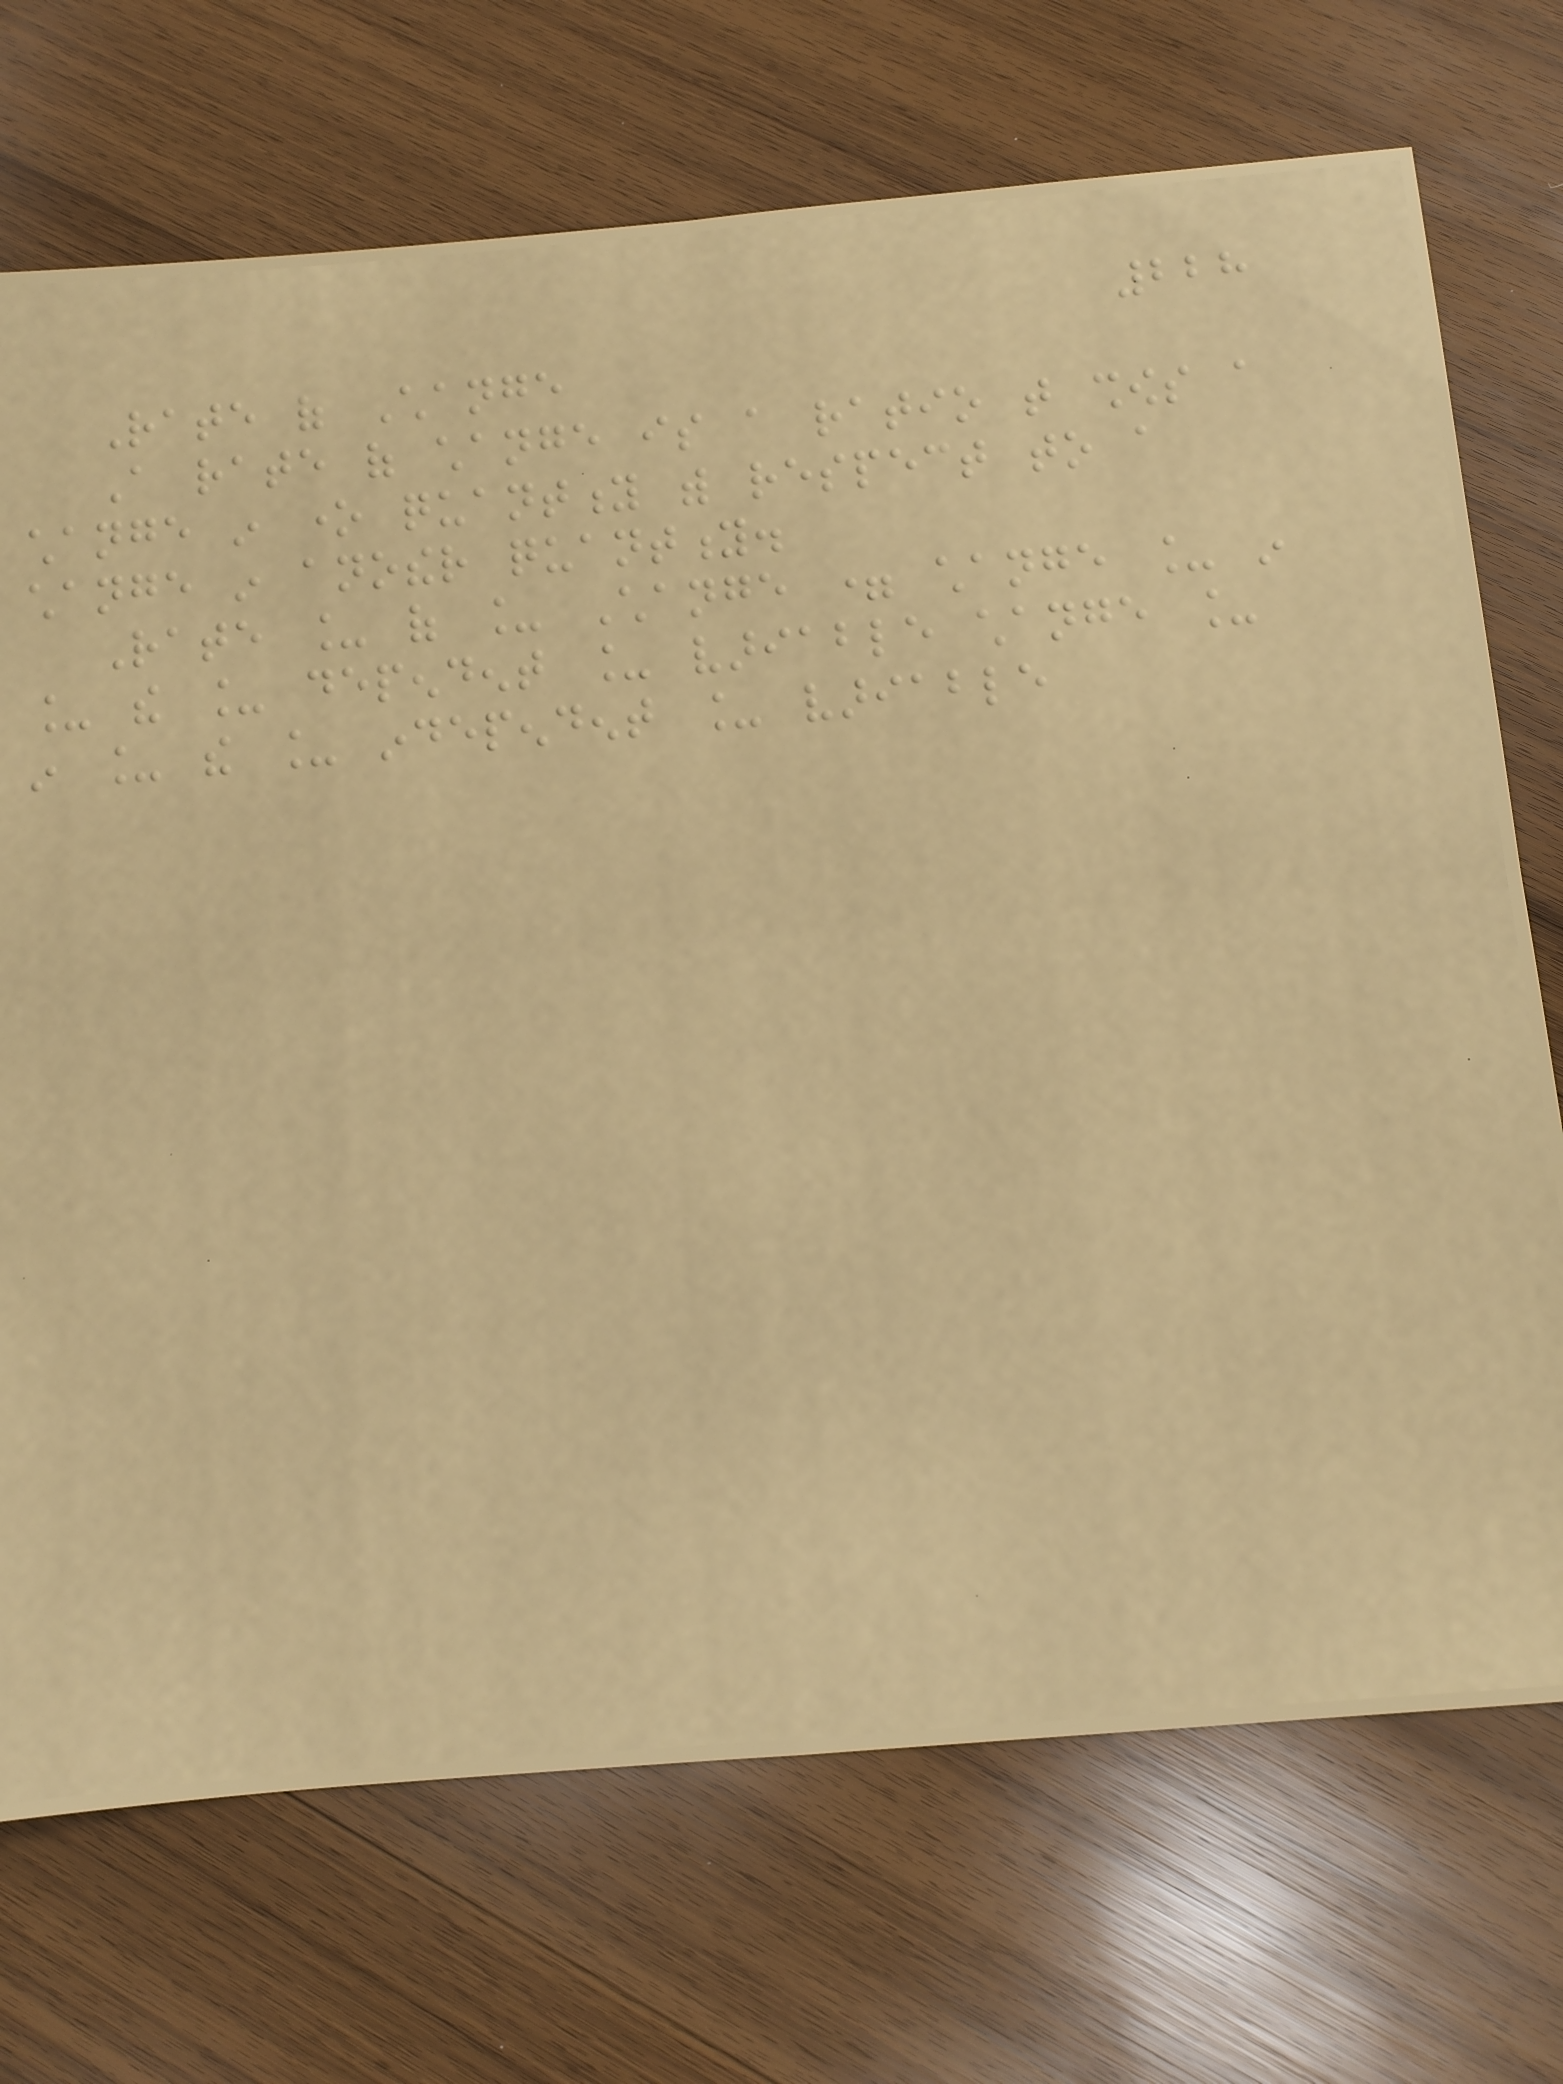228
Rate of Change
A rate of change is a ratio that shows a
change in one quantity with respect to a
change in another quantity.
Rate _ of _ Change = change _ in
_ the _ dependent _ variable change _
in _ the _ independent _ variable
